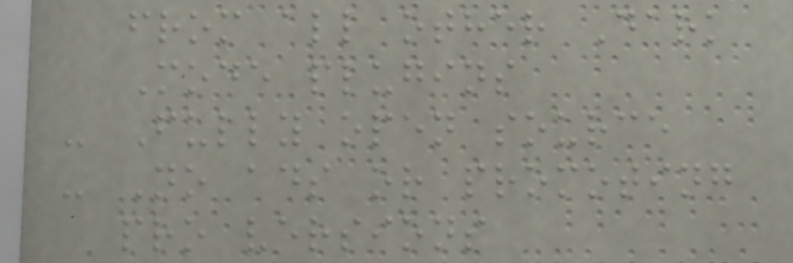from all other Dark
Mode plugins
- Fully open source
- No ads or promoting
pro versions
